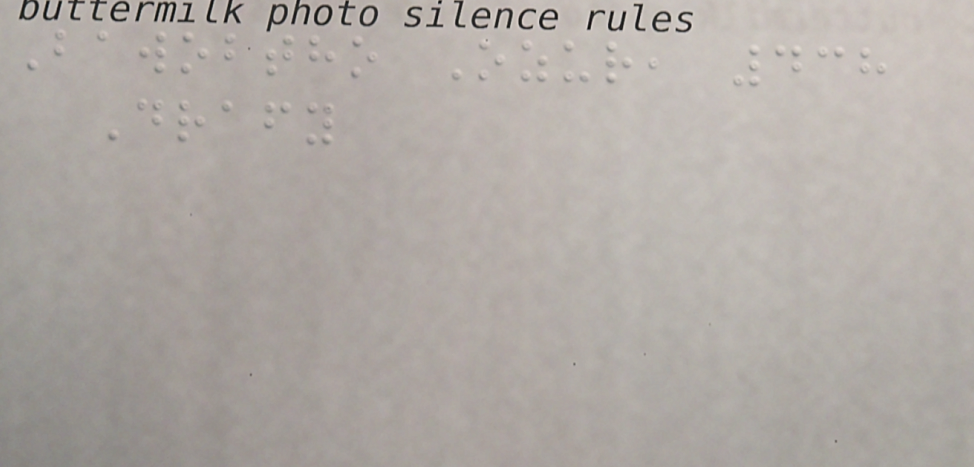Bawobtho Ozur, 438
Drafy
